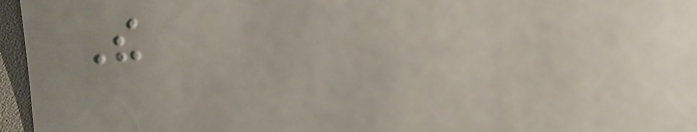The
